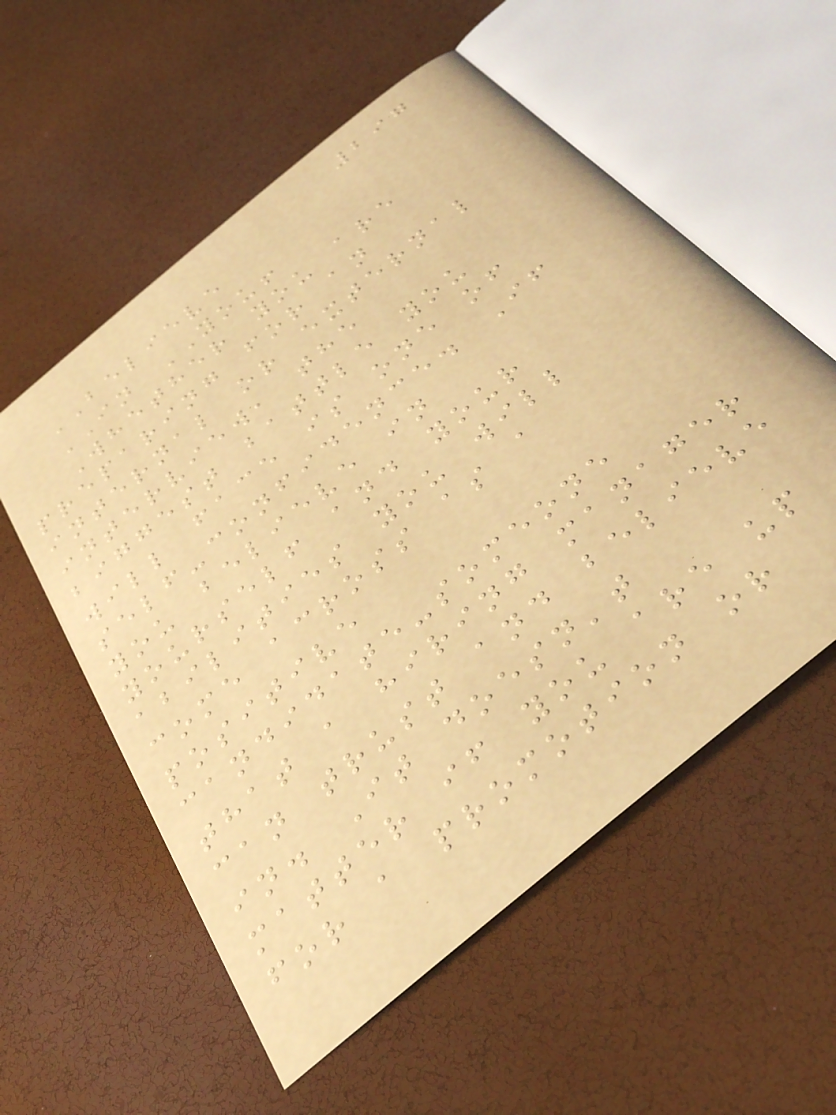297
BELIEVE
IN YOU!
Whether you are
preparing for an
internal or external
interview, the
biggest battle you
will face is one of
self-confidence. If
you believe in
yourself and your
abilities you will
come across as a
positive
candidate-someone
that a hiring manager
can trust and believe
in. It doesn't
matter if you are up
for a promotion or
